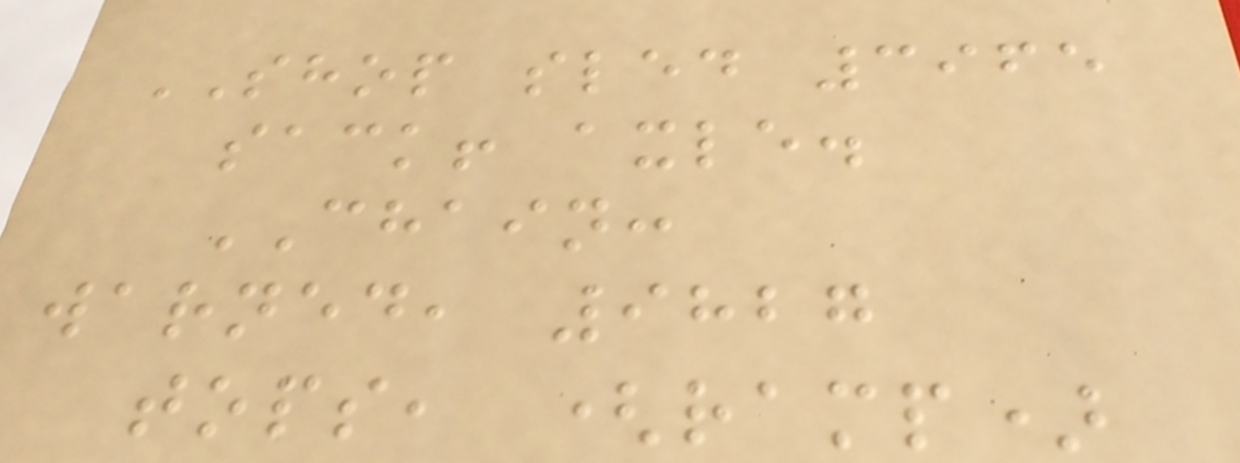SHOP sled 3965
sack! axle.
CHAIN:
warned, 9827
tops, (ramp)
